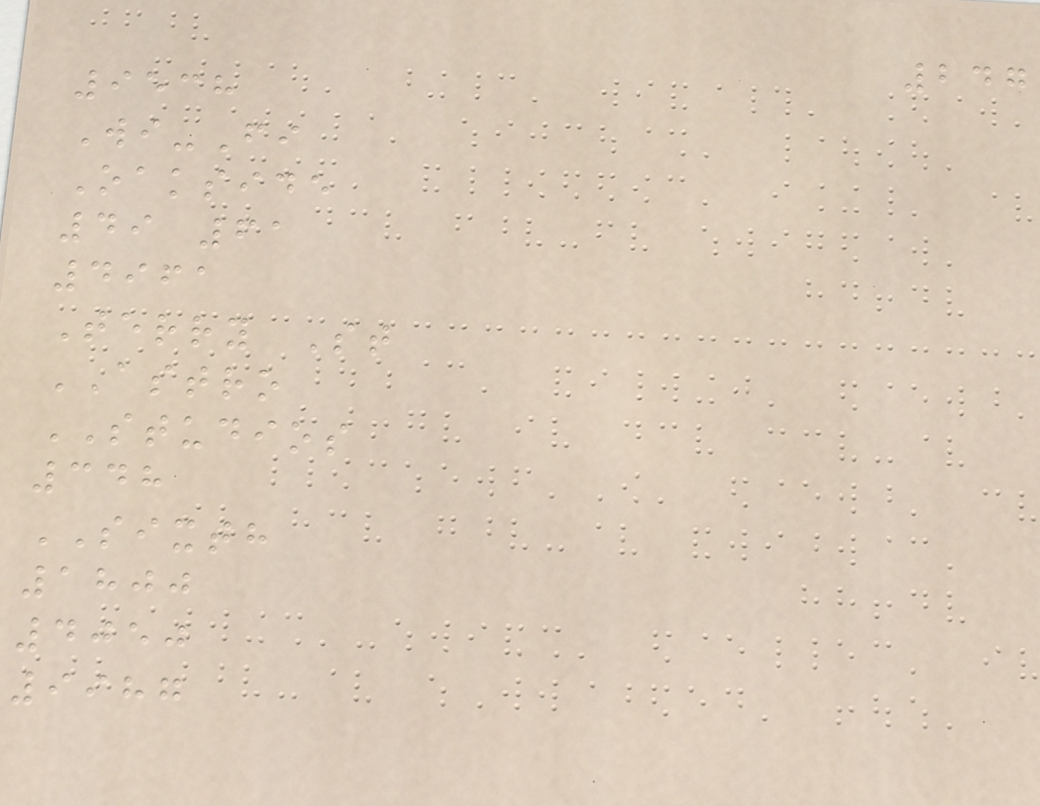247
9538
Wi-Fi
Oakside
49 61
4961
Terry St
ASTRO
STUDIOS
348
SIXTH
1800
4050
9987
